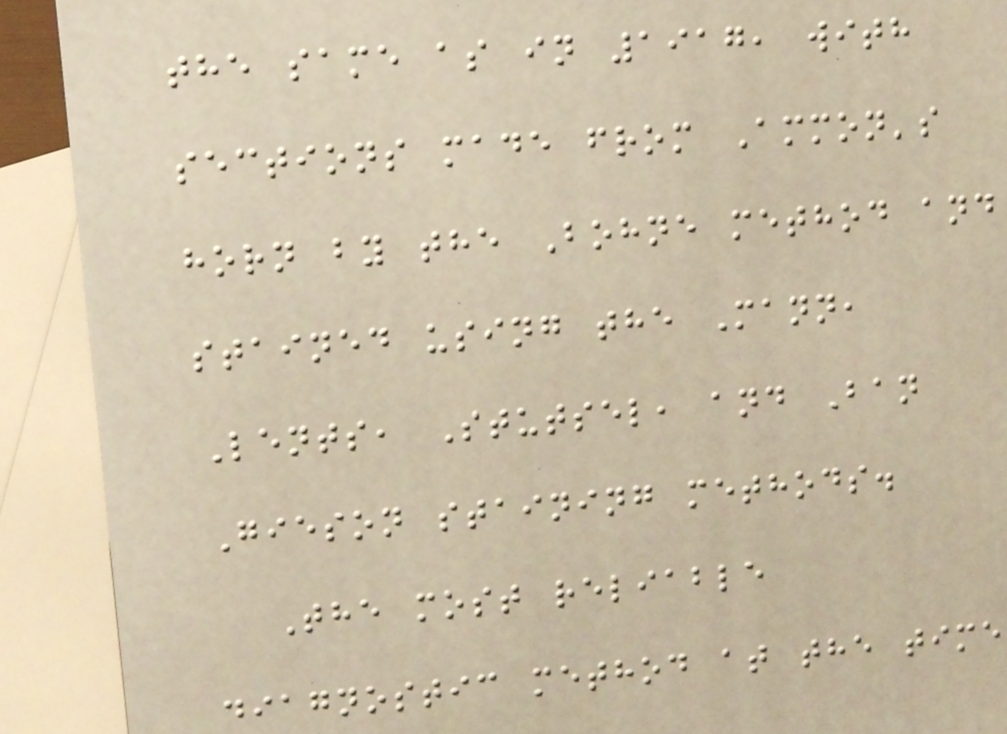the same as in 1917, with
sections made from Ammon's
horn by the Bohne method and
stained using the Mann,
Lents, Stutsel, and Ban
Gieson staining methods.
The most reliable
diagnostic method at the time
